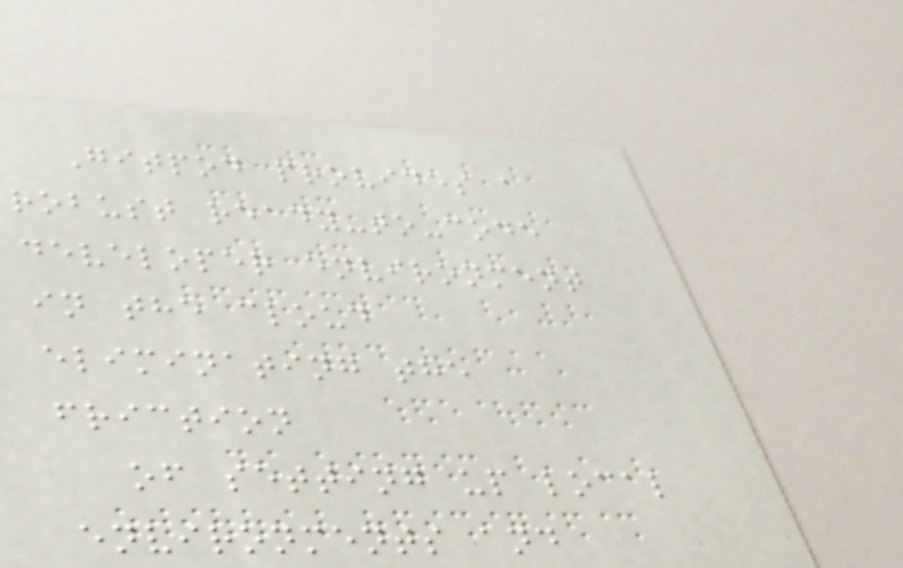Gitpod provides a
robust ready-to-code
developer environment
in the cloud
eliminating the
friction
of setting up local
environments and
